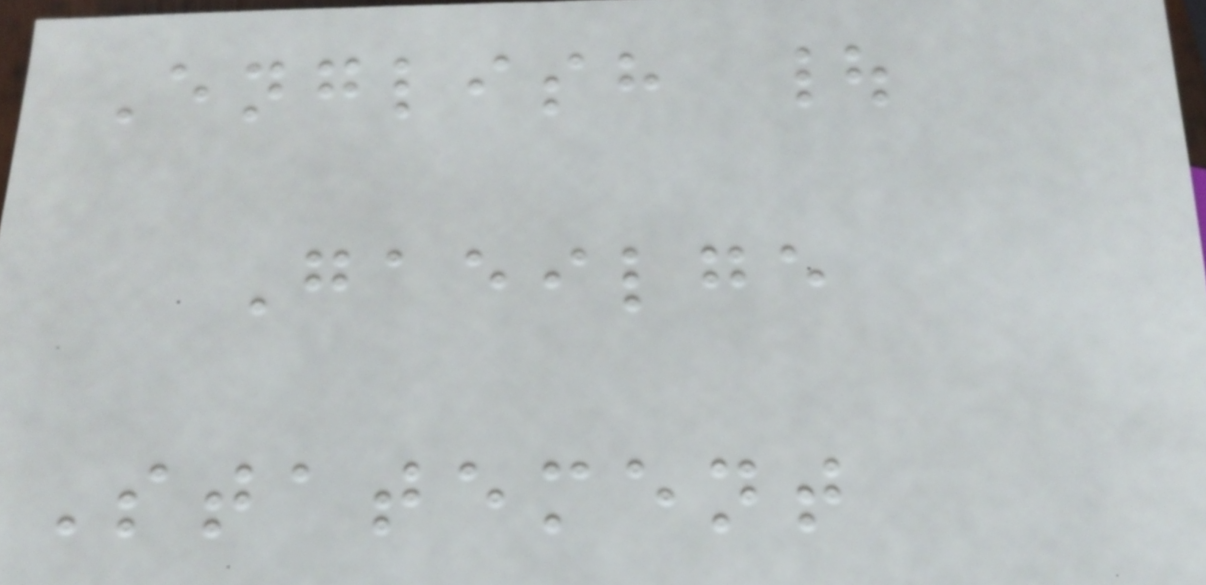English |
Gaeilge
Statement
